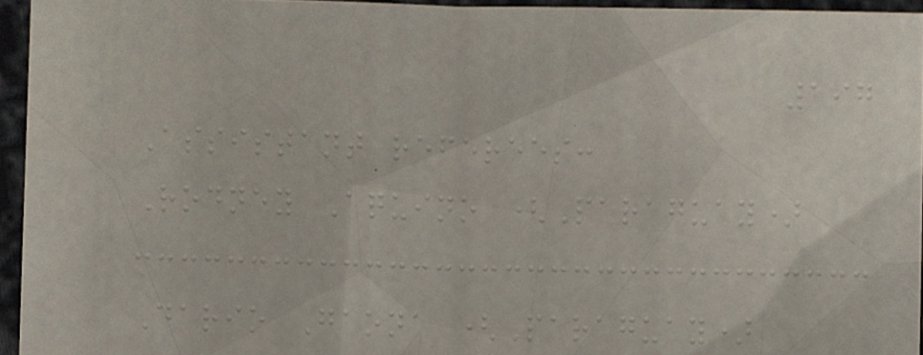197
Assistant referees:
Rodney Aquino (Paraguay)
Dario Gaona (Paraguay)
